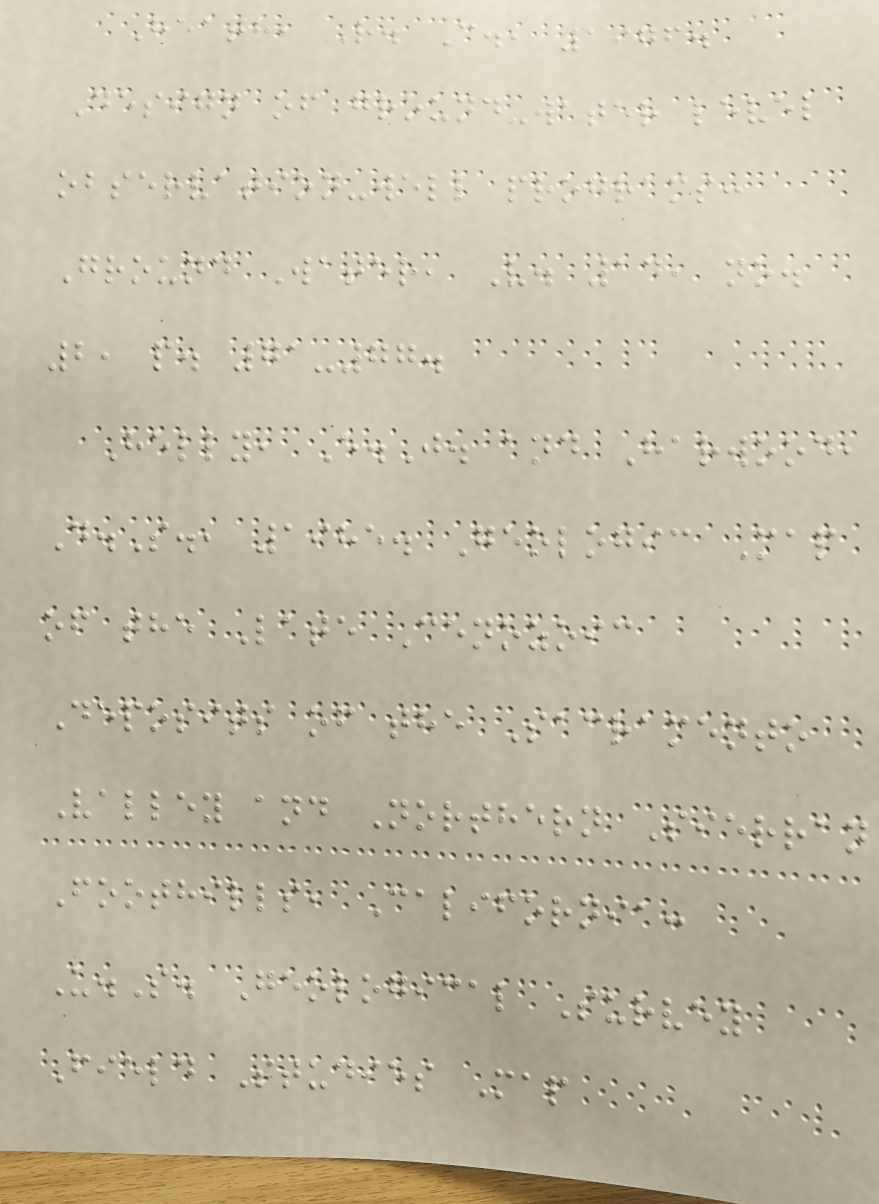Heath, R. C., 1976.
Design of ground-water level
observation-well programs:
Ground Water, V. 14, no.
2, p. 71-77.
Helly, E.J. and Harwood,
D.S., 1985. Geologic Map
of the Late Cenozoic
Deposits of the Sacramento
Valley and Northern Sierran
Foothills, California:
U.S. Geological Survey
Field Studies Map
